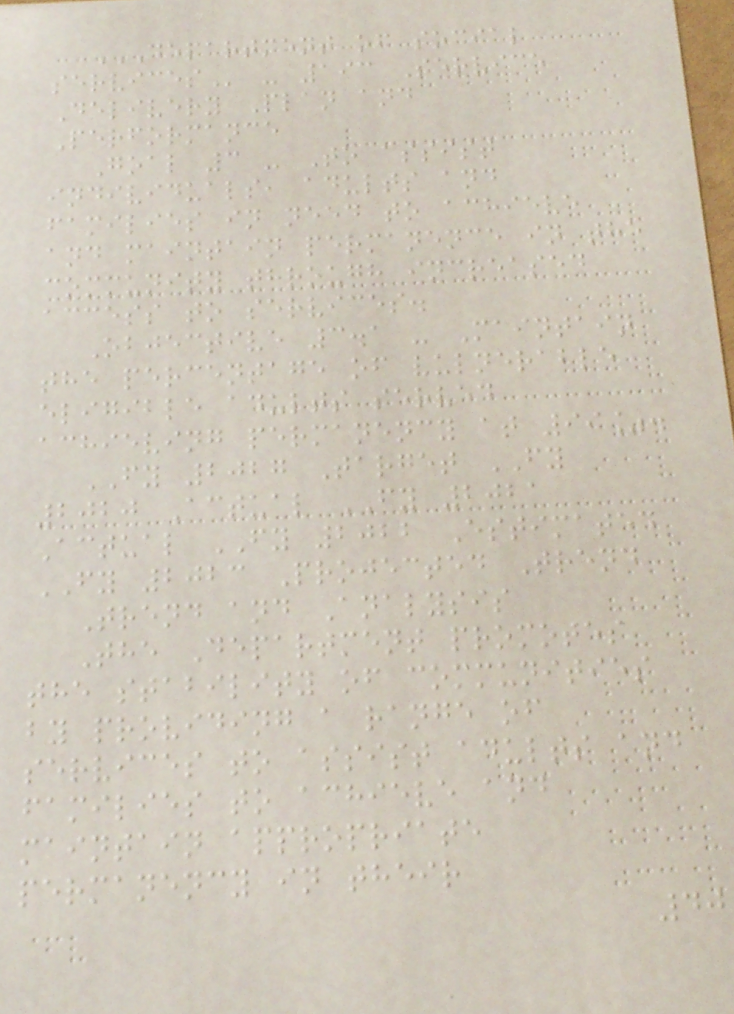DEPARTMENT OF SOCIAL
SERVICES - 193 Service
Delivery Plan and
Performance
Goal 3 - To assist
individuals, adults and
families in need to achieve
and maintain permanence in the
community through increased
access to services.
Objective 3.1 - Maintain
the percentage of vulnerable
eligible adults served
achieving permanency at 99%.
FY 2027 Target FY
2020 Actual FY 2021
Actual FY 2022 Estimated
FY 2023 Projected Trend
Trend and Analysis
The Department promotes
the stability of communities
by providing a range of
services to assist adults and
families to achieve and
maintain appropriate
permanency in their
40
